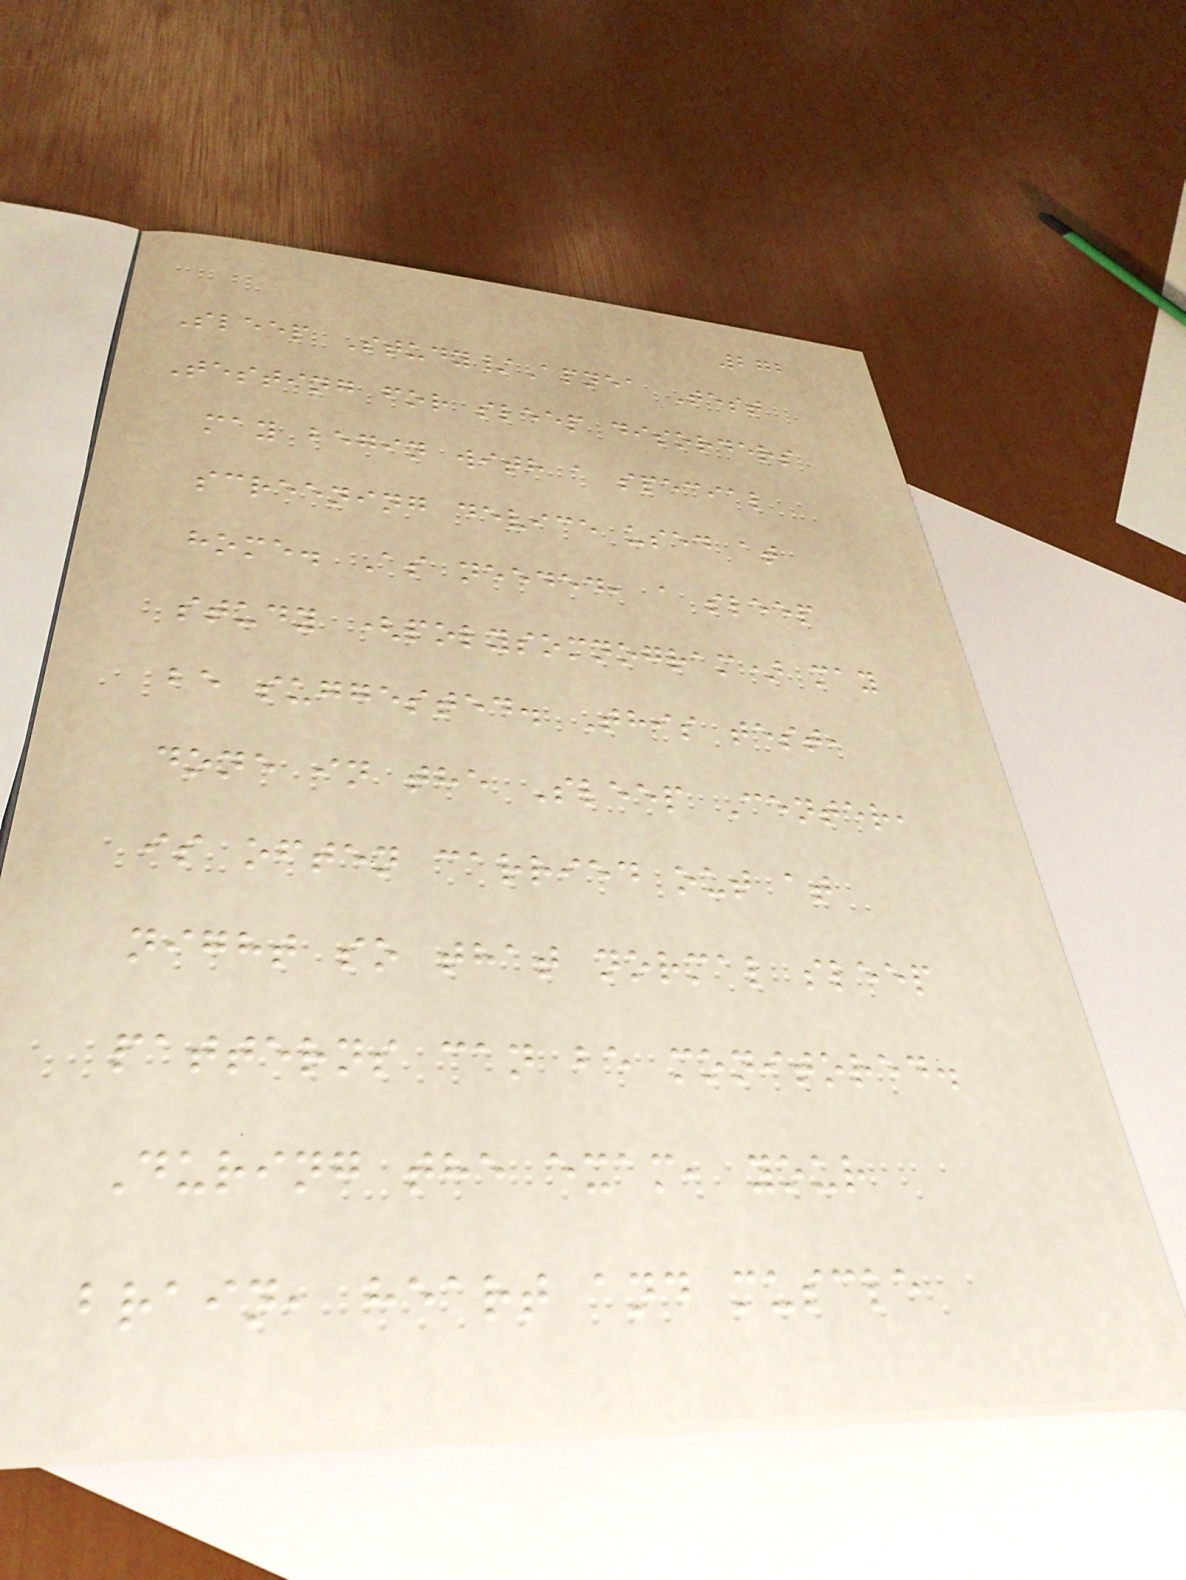272
Sleep Study/Apnea Test
Testing for sleep disorders
may begin with a special
screening device used at
home. As needed, a sleep
study (polysomnogram) may
be suggested. This test,
done in the Sleep Center,
is often carried out at
night so that normal sleep
patterns can be monitored.
During the exam, your
brain, heart and muscle
